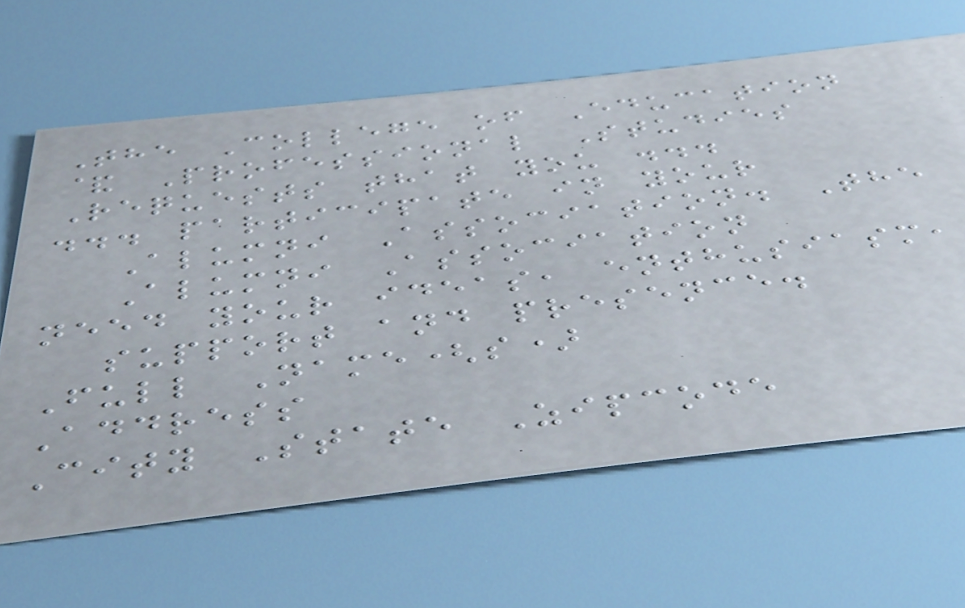The College of Education
& Professional Studies
Requests that you ...
... participate in your
Alumni Association. The
Alumni Association
need your ideas, enthusiasm,
support and presence.
Full Name(s)
Address
City State Zipcode
